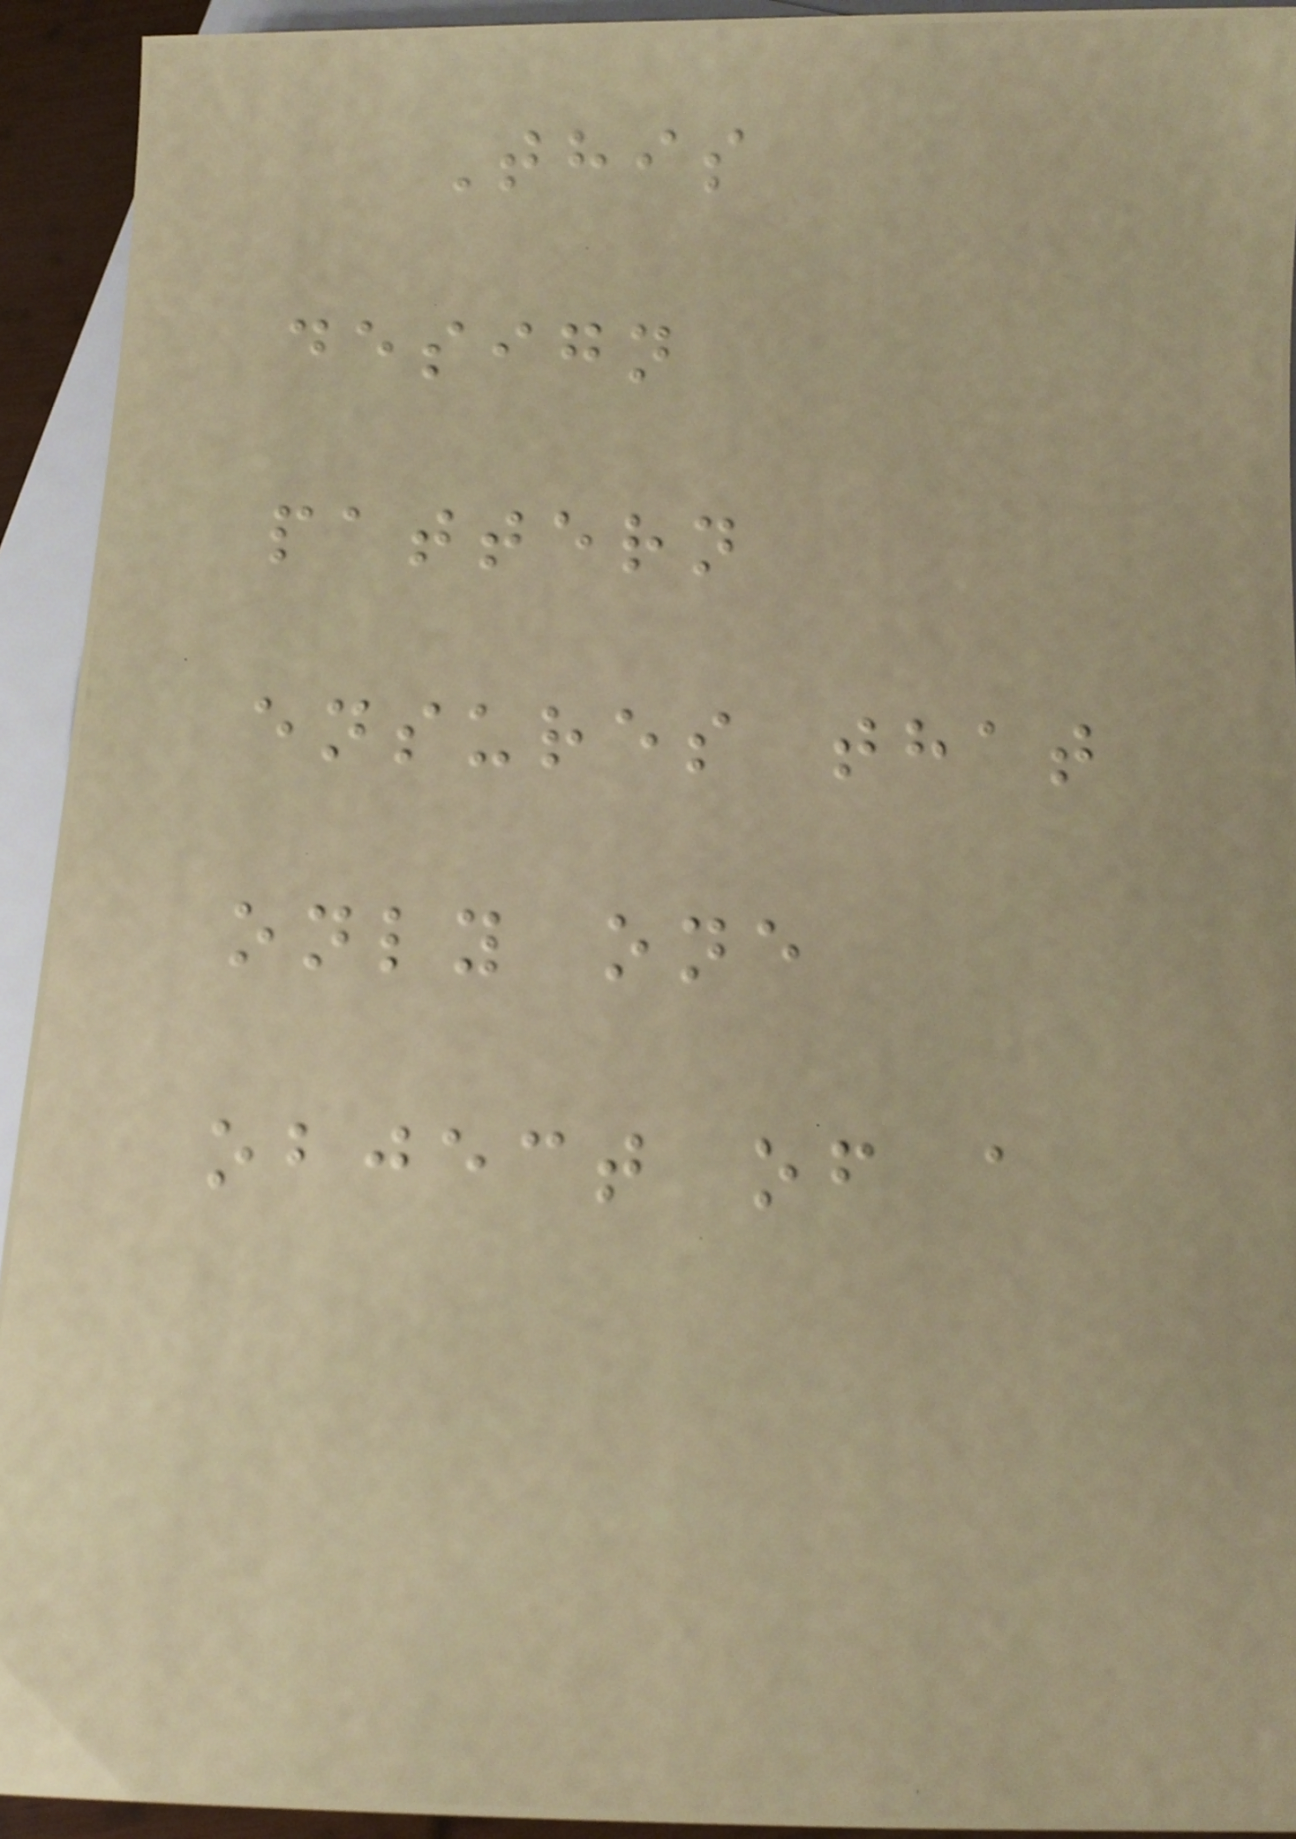This
design
pattern
ensures that
only one
object of a
